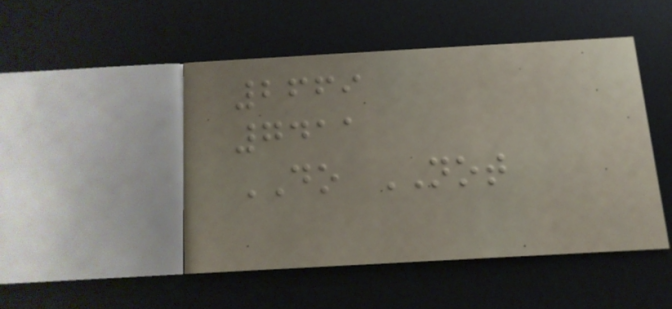2669
7411
DO NOT
